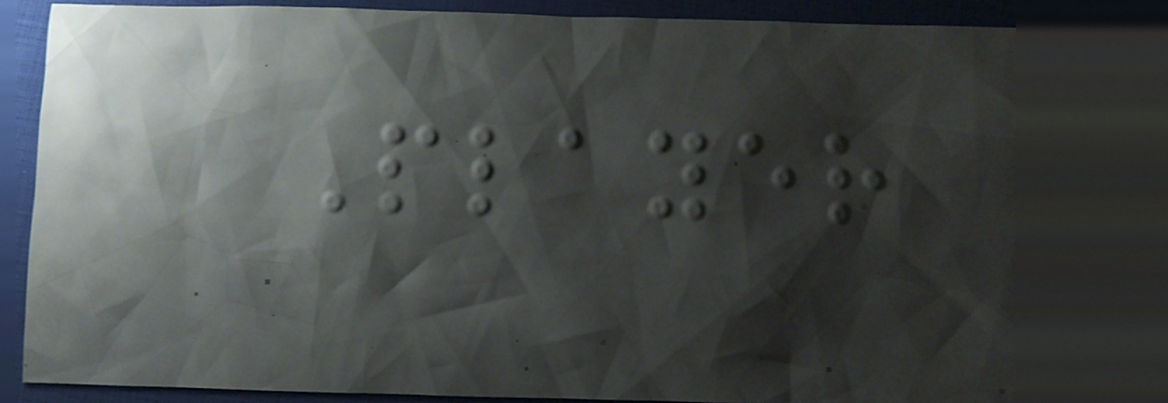Player
